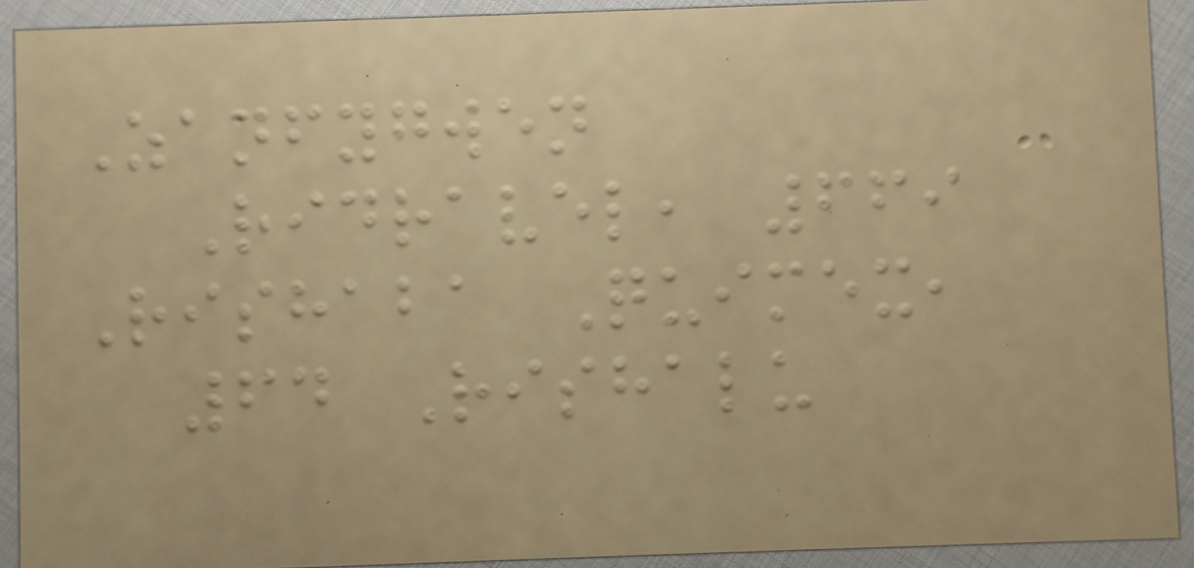Zanfygwen
Ridravel, 669
Rishaba Quimex,
64 Rishalu
